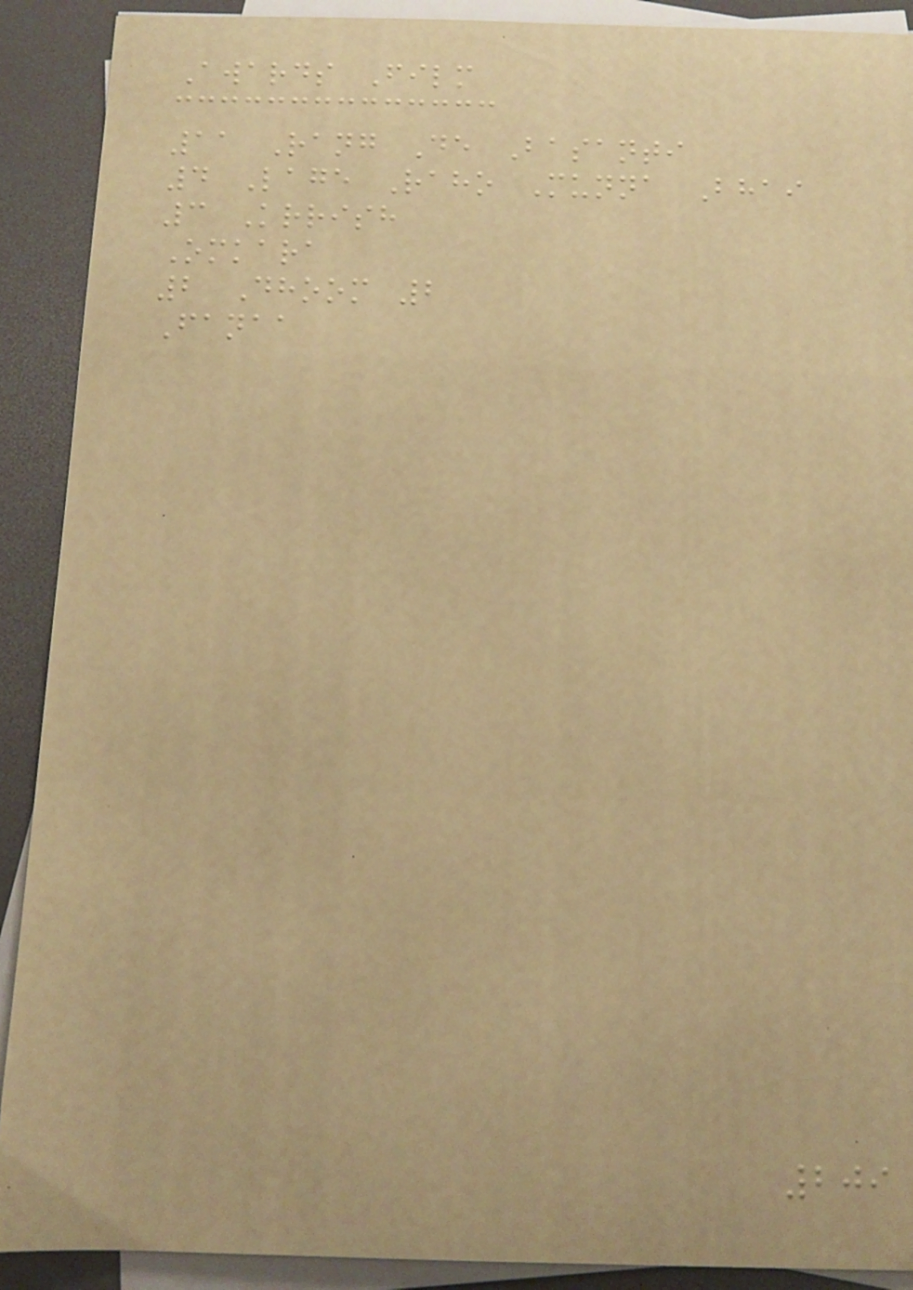Awards Film
11 Rang De Basanti
4 Lage Raho Munna Bhai
3 Krrish
Omkara
2 Dhoom 2
Fanaa
209
